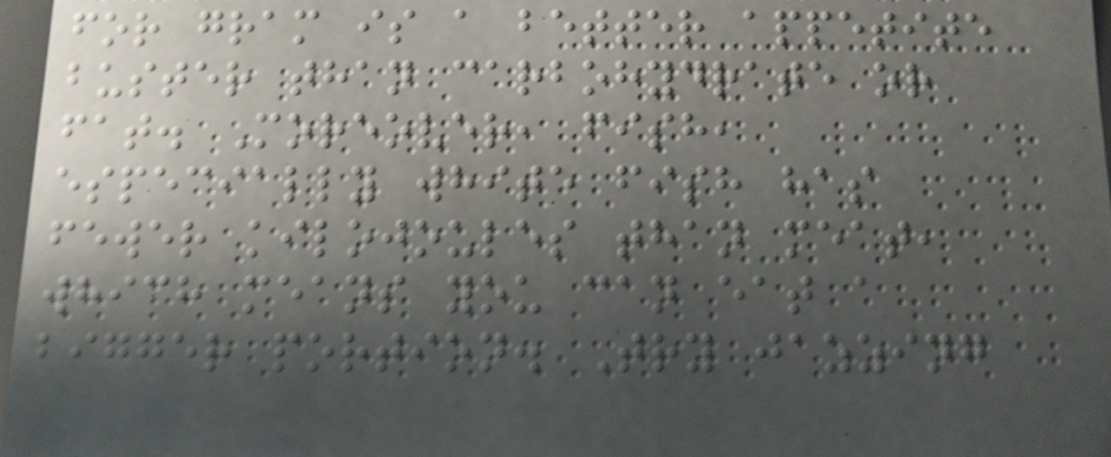for gram is a better appetite
buster than carbohydrate or
fat. Moreover, fish,
especially white fish has
fewer kilojoules than meat,
which means you can eat a
bigger portion. Try jazzing
